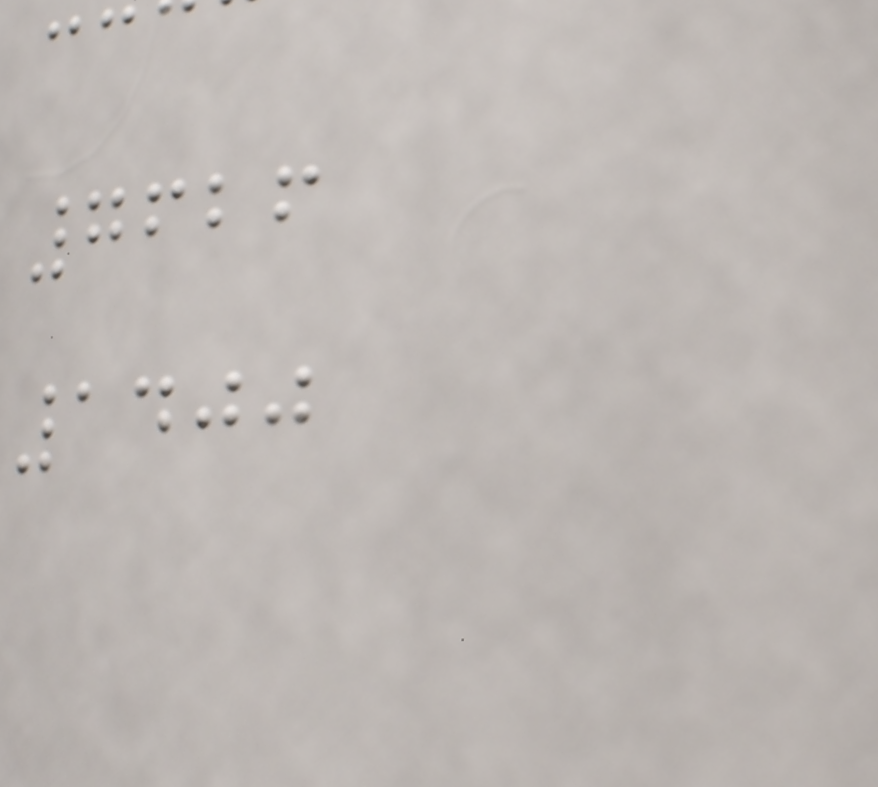7626
1400
